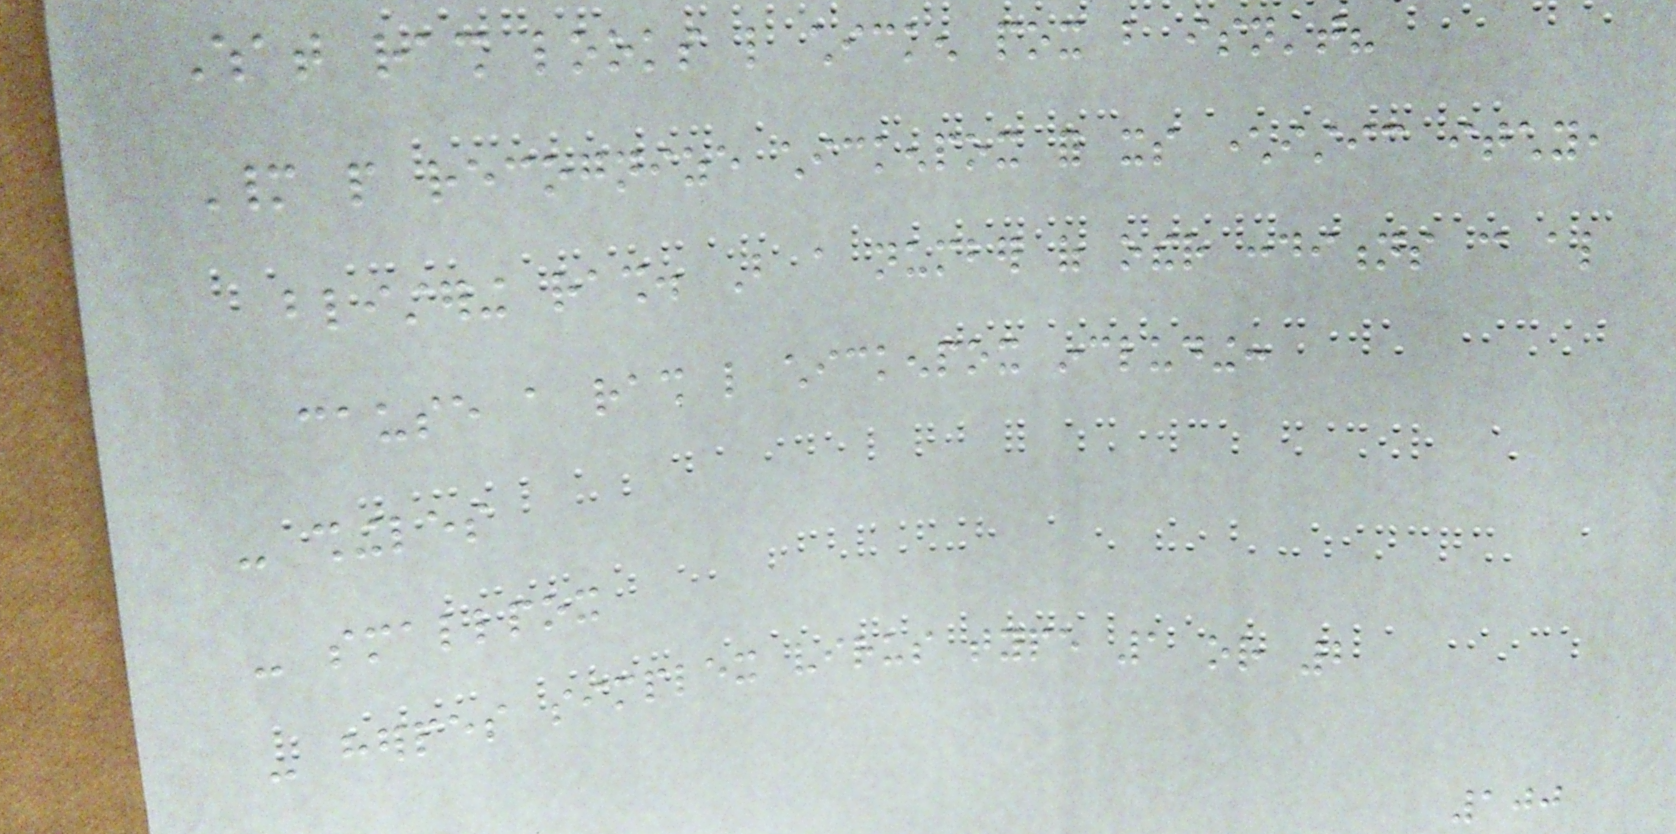What rash looks like chicken pox but isn't?
Many people recognize chickenpox for its characteristic itchy,
blistering rash. But a number of other conditions can also
cause a rash like chickenpox including:
- shingles
- smallpox
- herpes simplex virus type 1 or 2
100
